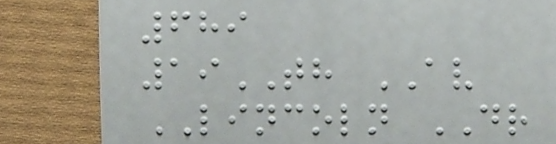689
19TH AV
LINCOLN DR
